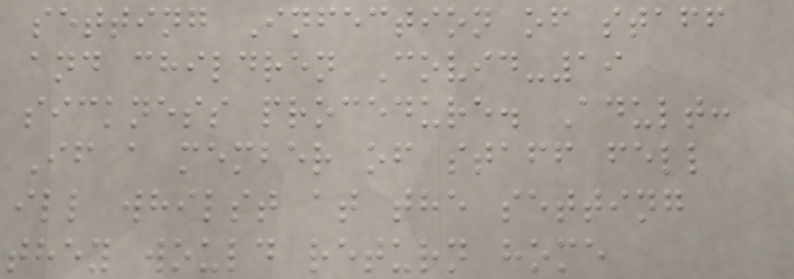setting Infection of staff
and children Covid-19
sickness procedure. Adult:
If a member of staff fell
ill whilst at the setting
they would return home
